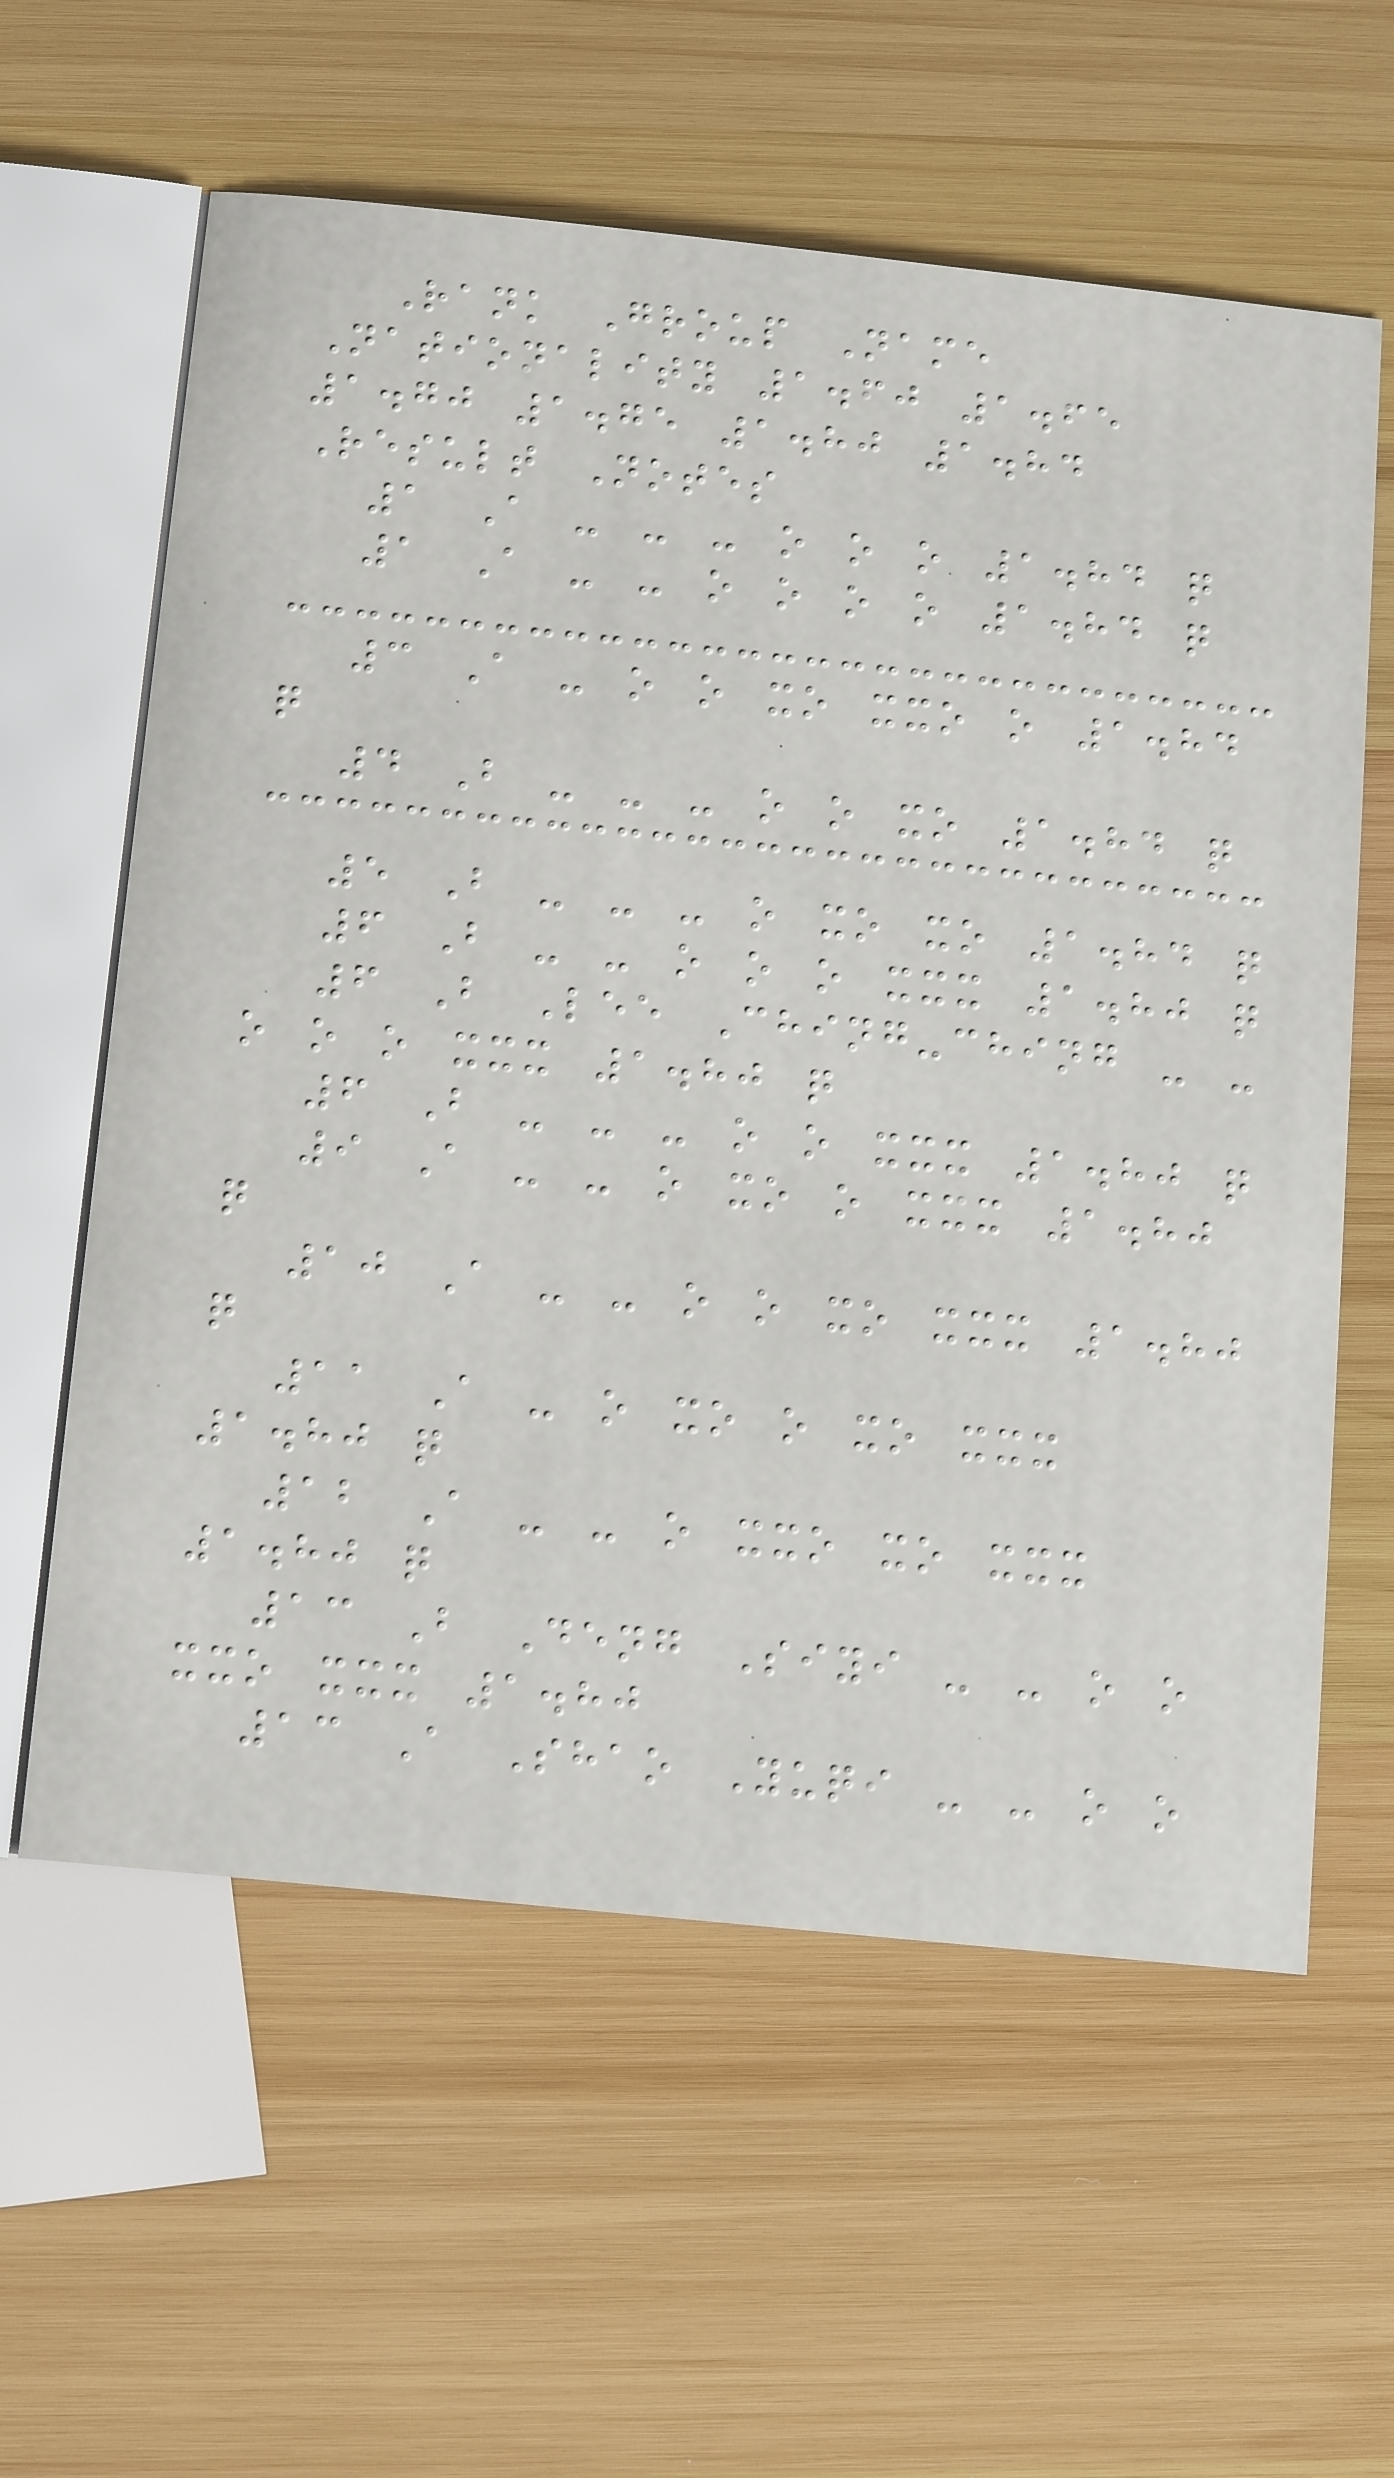Rank Group Name
Nationality 1.60 1.65
1.70 1.75 1.80 1.84
Result Notes
1 A - - - o o o 1.84 q
1 A - - o o o o 1.84 q
3 A - o o xo xxo o 1.84
q
4 B - - - o o xo 1.84 q
5 B - - - o xo xo 1.84 q
6 B - - o o o xxx 1.80 q
6 B Lee Ching-ching - -
o o o xxx 1.80 q
6 B - - - o o xxx 1.80 q
9 A - - o xo o xxx 1.80
q
10 A - - o o xo xxx 1.80
q
11 A - o xo o xo xxx
1.80 q
12 A - - o xxo xo xxx
1.80 q
13 B Deng Siyi - - o o
xxo xxx 1.80
13 A Shao Yuqi - - o o
